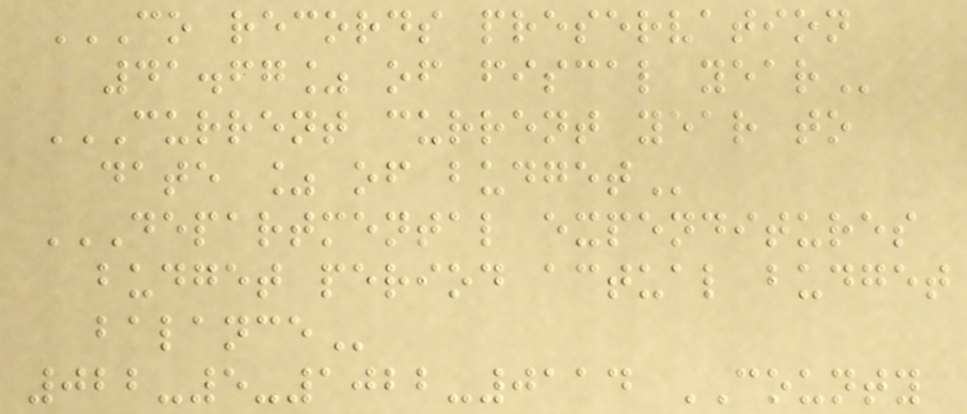CO RECORDS PRESERVATION
41.67% OF FISCAL YEAR
CURRENT CURRENT YEAR TO
DATE % OF BUDGET
DEPARTMENTAL EXPENDITURES
BUDGET PERIOD ACTUAL BUDGET
BALANCE
022-5-1022-0114 COUNTY
